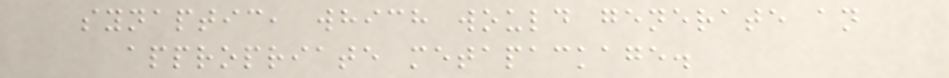synaptic, which would generate an
appropriate metapackage.
